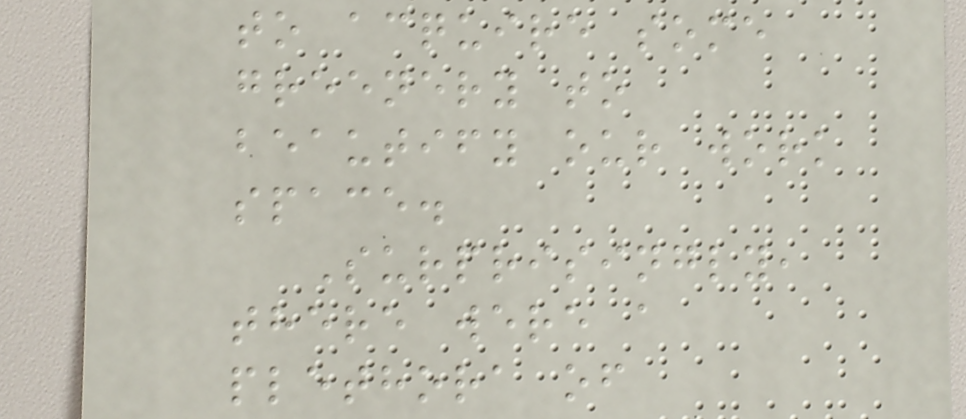to acquire some
greenery to
beautify our work
space.
Surprisingly,
there were a
plethora of
